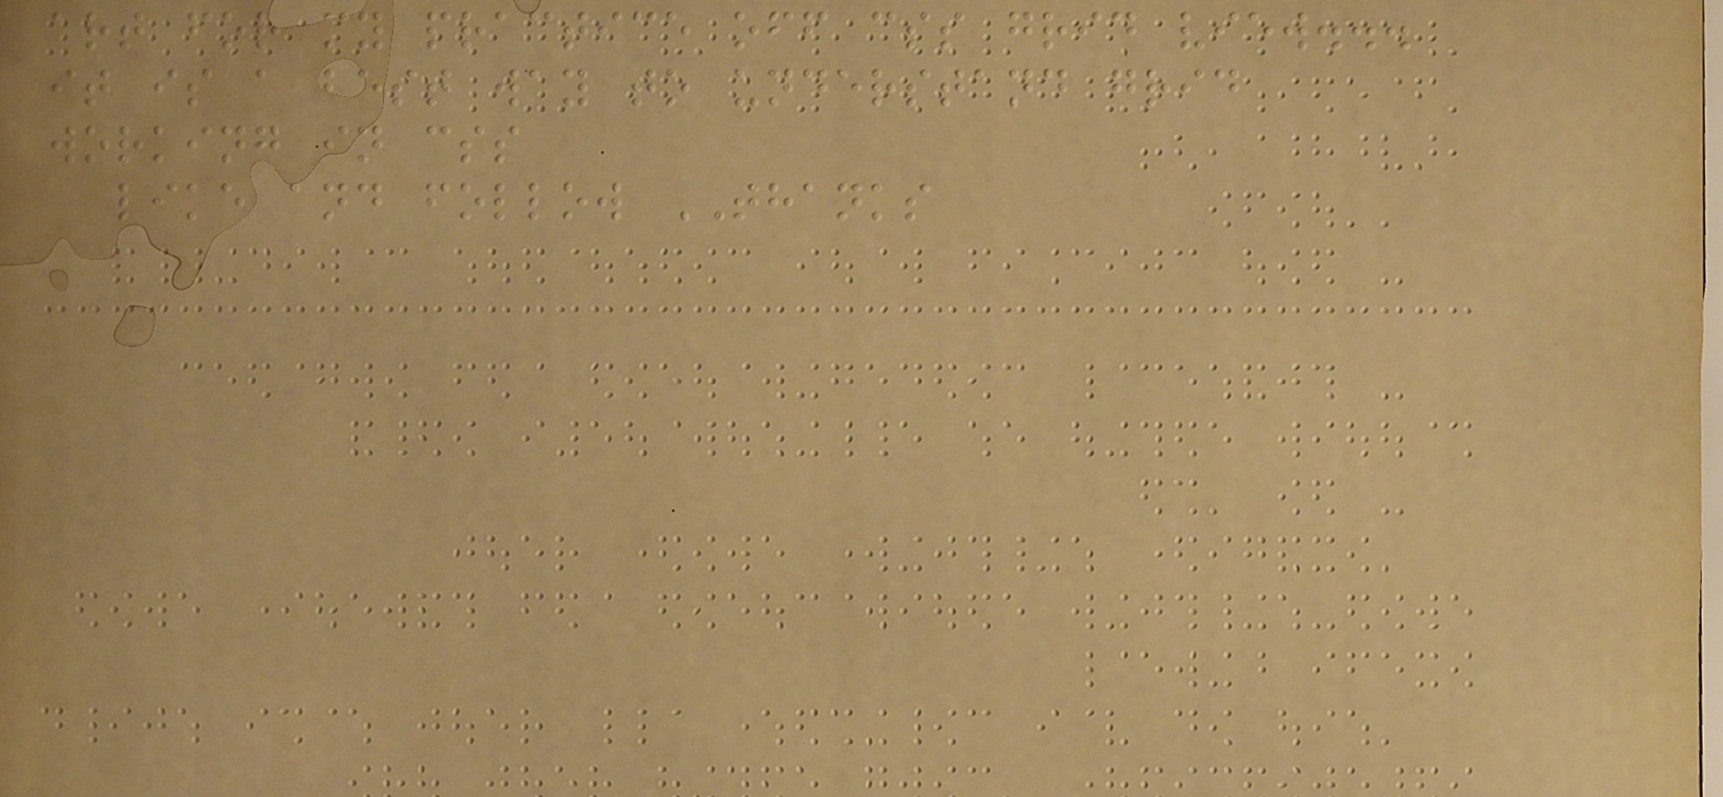art for my practice off css grid view...
it is a best way to understand grid
working in css
like and follow THANKS
